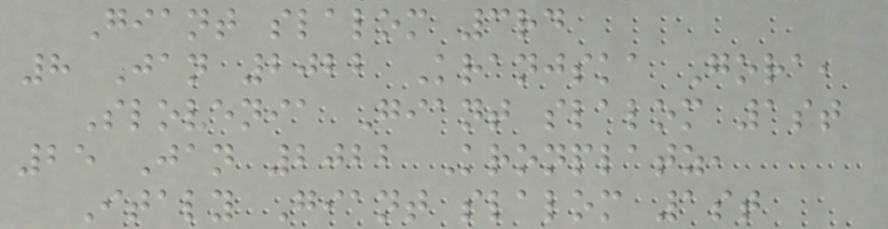Giant slalom 3rd
8 Jan 2022 Kranjska Gora,
Slovenia Giant slalom 1st
25 Jan 2022 Kronplatz,
Italy Giant slalom 1st
